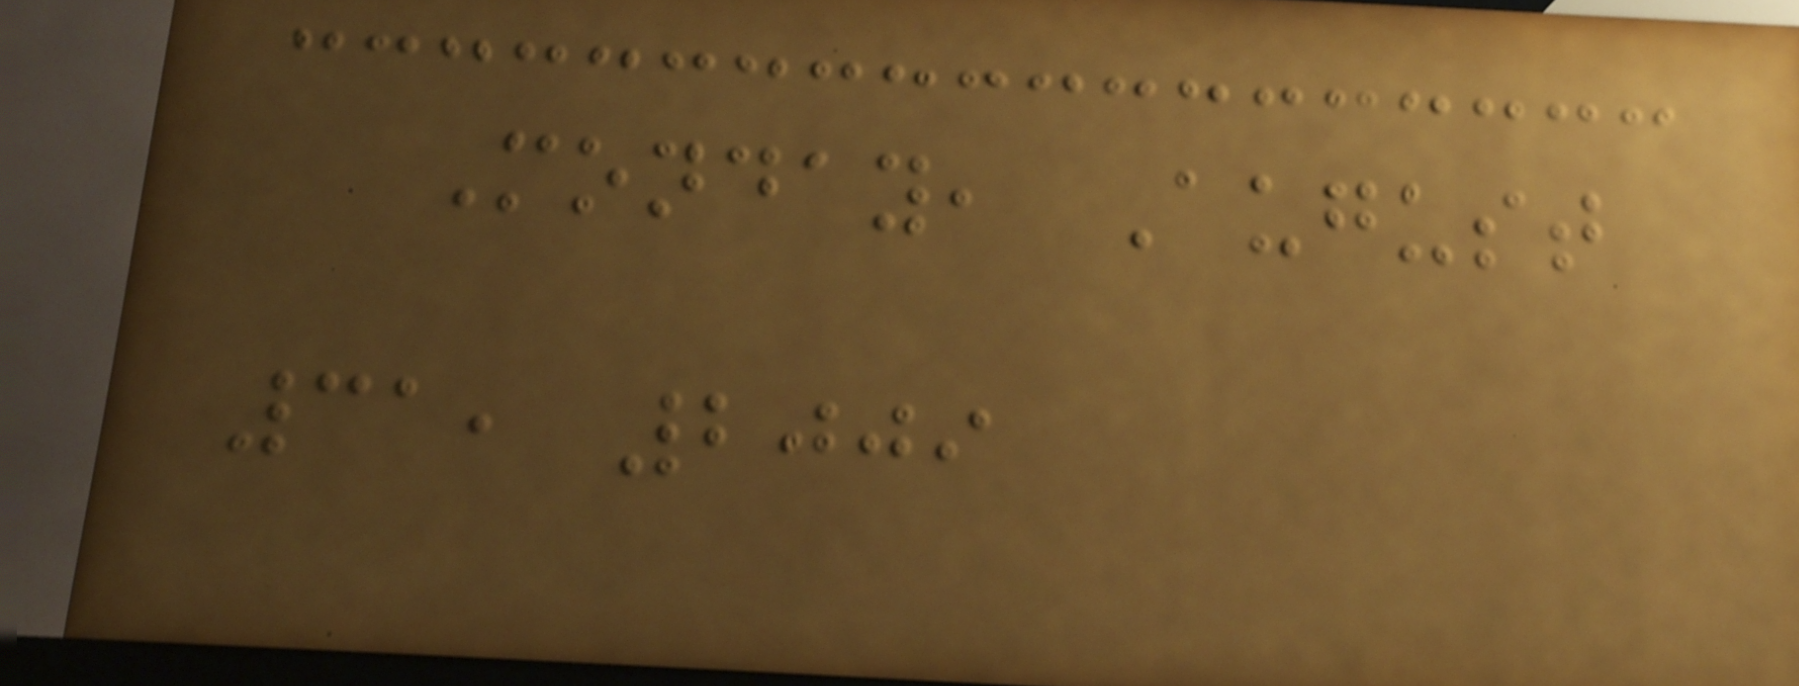Monday, August
31, 2009
